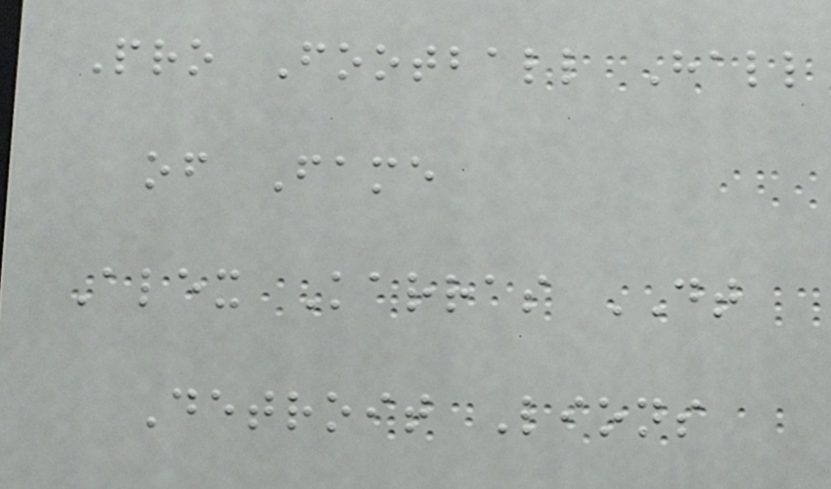Pro Football Hall
of Fame
Alex Karras DT
Detroit Lions
